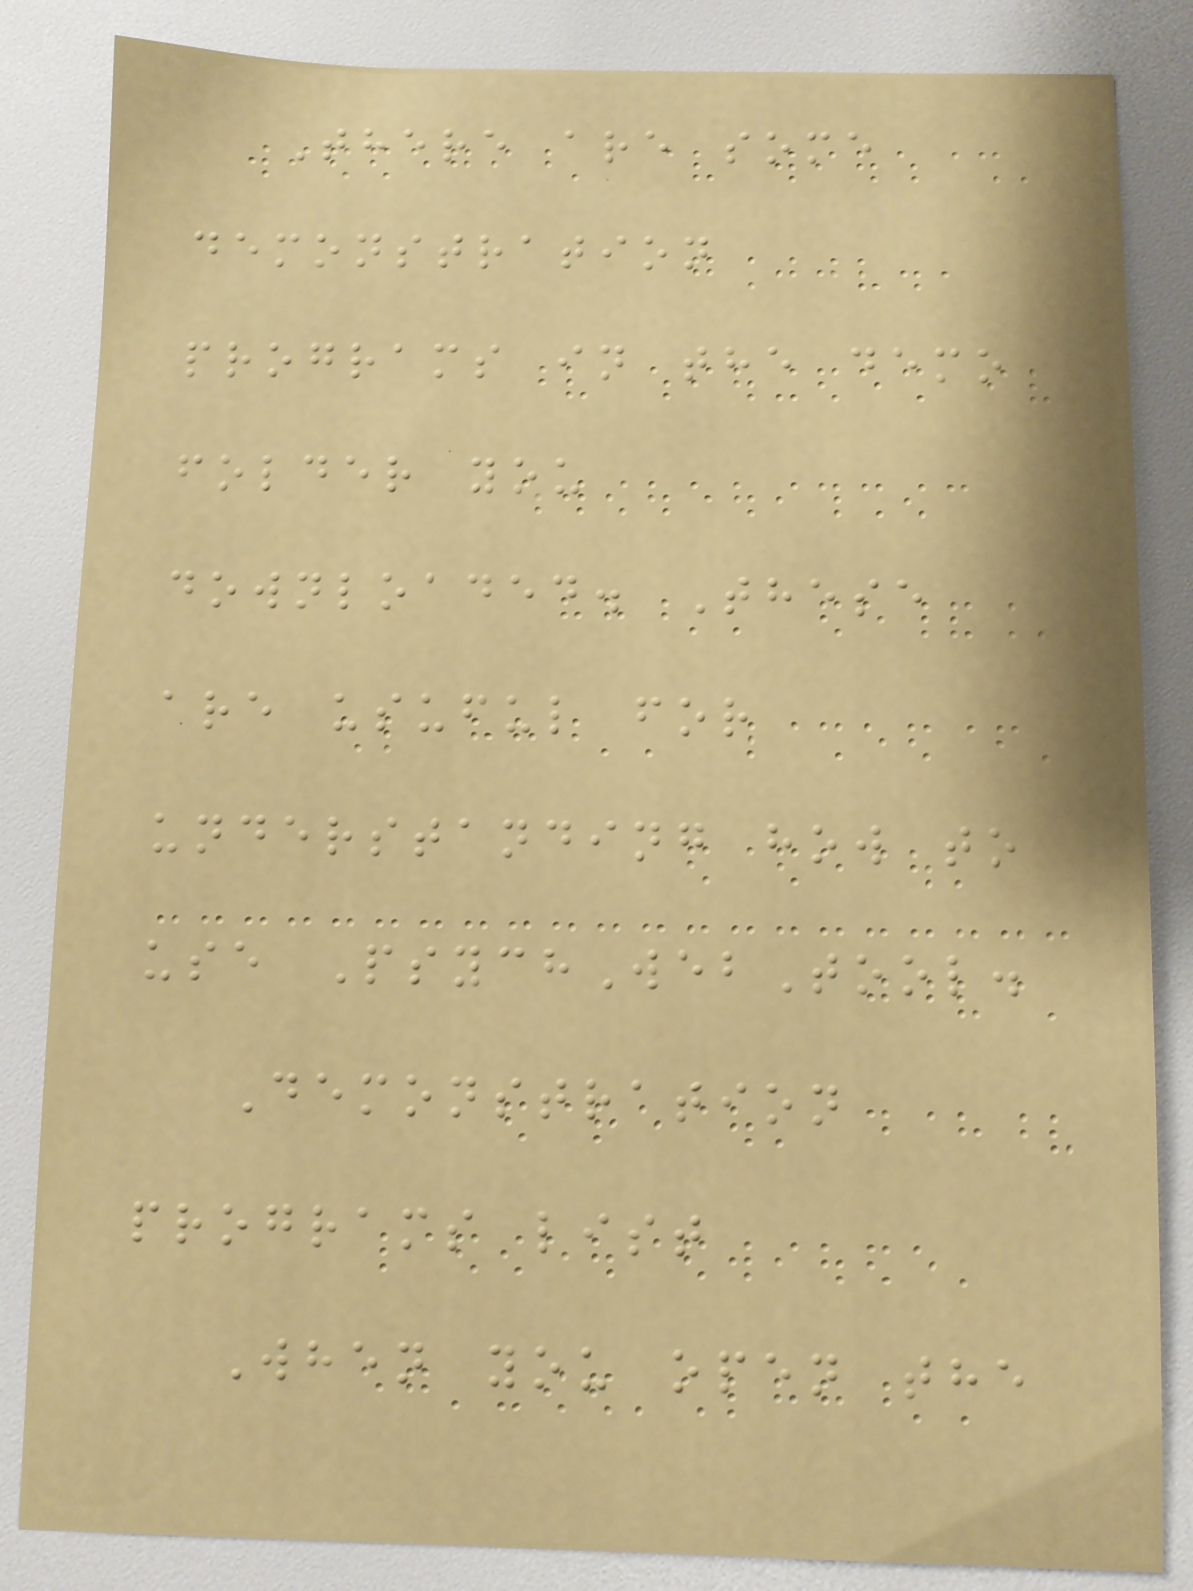There are some
demonstration
programs in the demo
folder you
downloaded. These
are usuful for
understanding how to
use PsychWebTool.
Demonstration
programs list
When you open the
